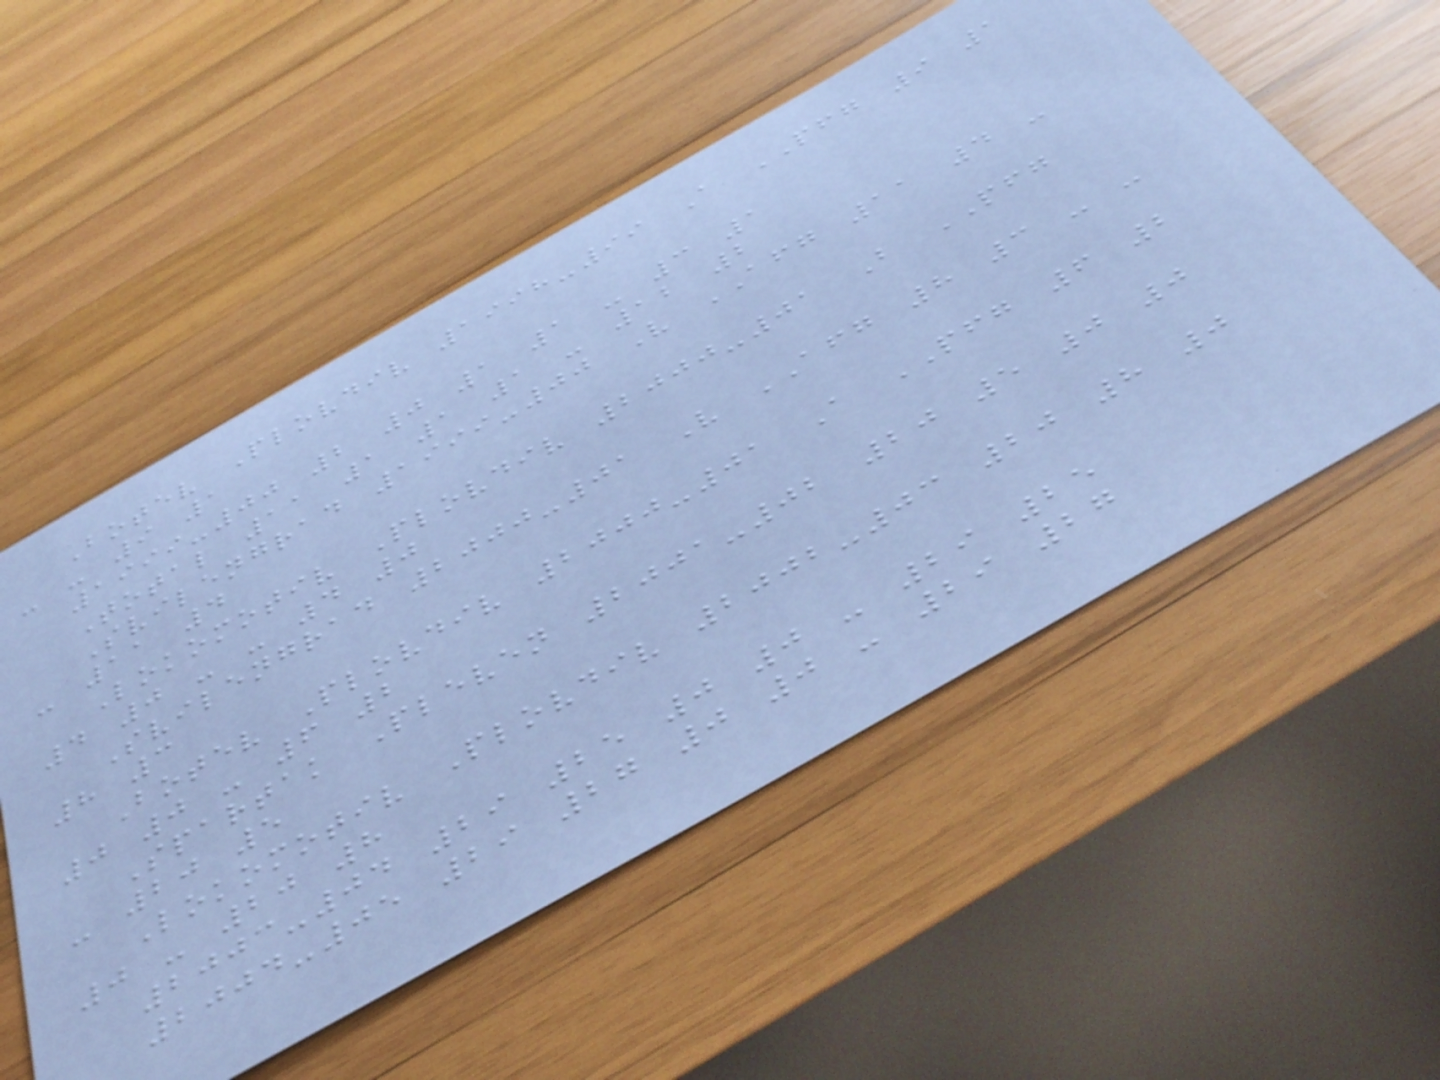Botev Plovdiv 1998-99 A PFG 9 1
- - 9 1
1999-00 2 0 1 1 - 3 1
Total 11 1 1 1 - 12 2
Svilengrad 1999-00 V AFG 11 4 -
- 11 4
Lokomotiv Plovdiv 2000-01 B PFG
4 0 - - 4 0
Svilengrad 2000-01 V AFG 8 3 - -
8 3
Botev Plovdiv 2000-01 A PFG 6 2
0 0 - 6 2
Spartak Pleven 2001-02 20 5 0 0
- 20 5
Lokomotiv Plovdiv 2002-03 20 8 0
0 - 20 8
2003-04 29 25 0 0 - 29 25
2004-05 29 27 0 0 - 29 27
